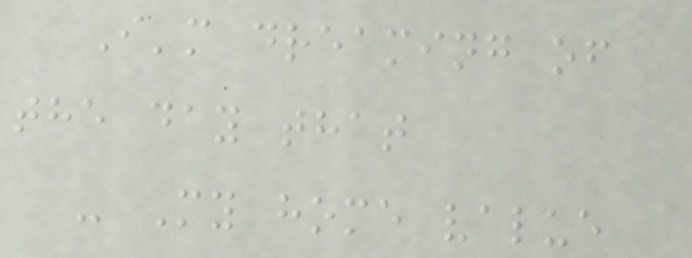I'm dreaming of
the day that
- My home value
